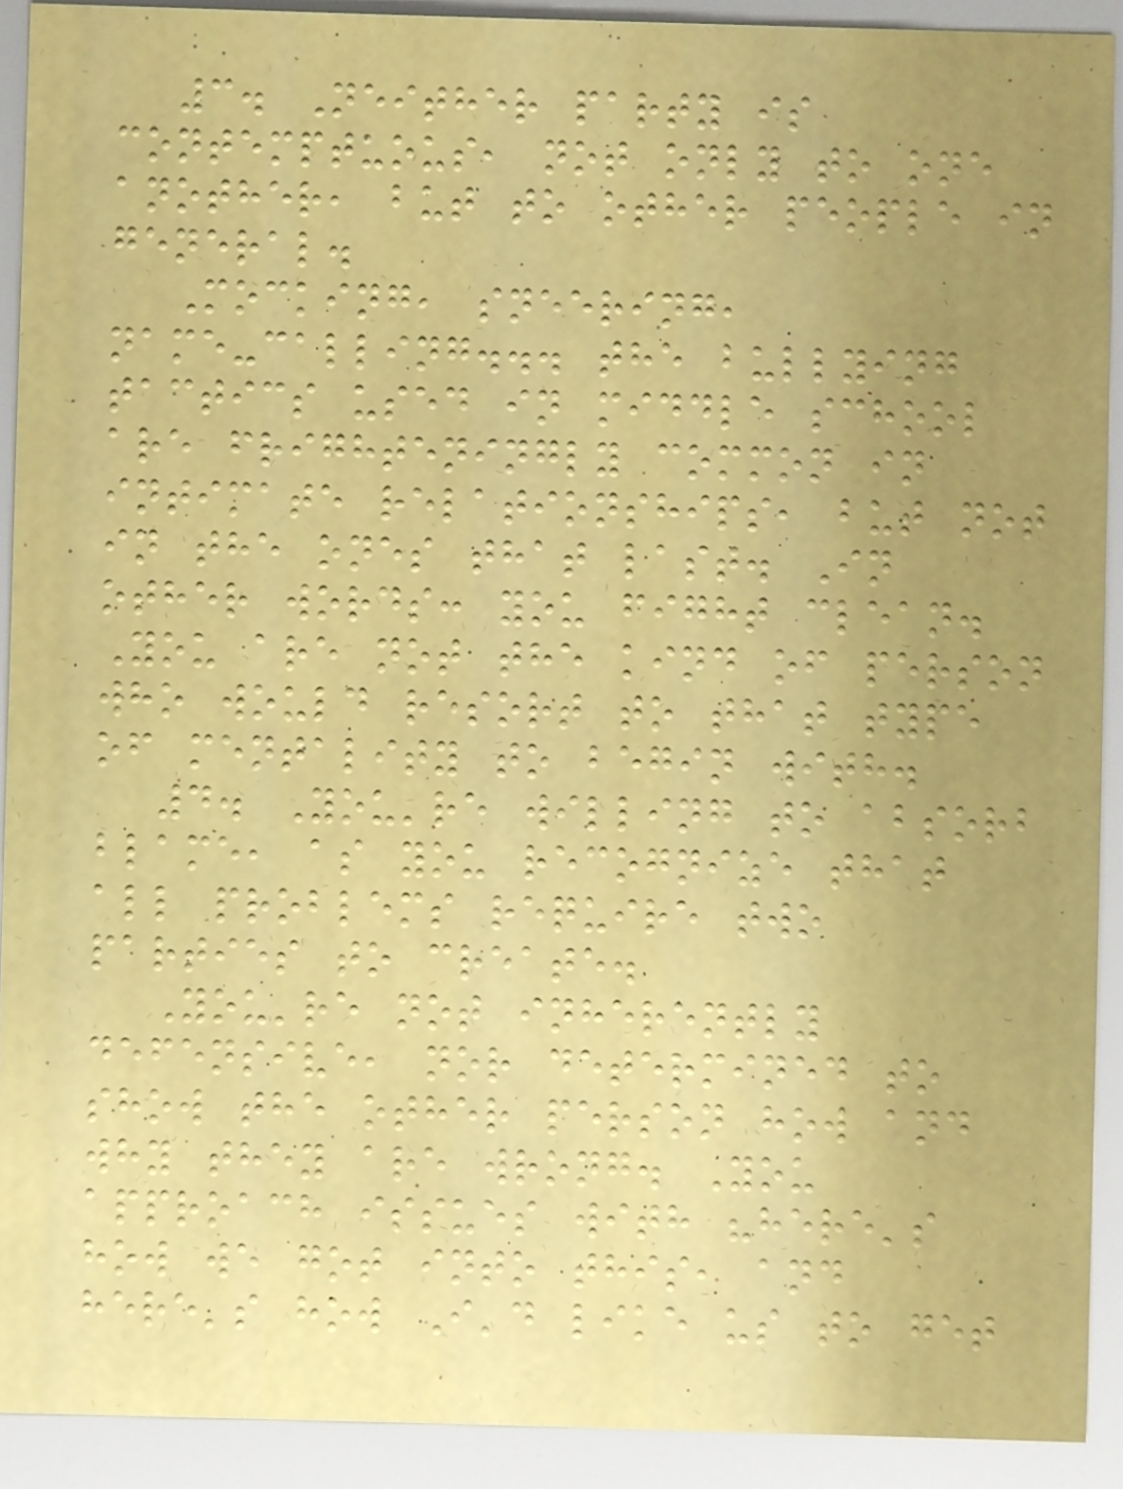3. Neither party is
contemptuous, not only to one
another, but to other people in
general.
Mocking, sneering,
name-calling... the bullying
tactics used in middle school
are frighteningly common in
intimate relationships, but not
in the ones that last. In
other words: you fight clean.
You are not the kind of person
who would resort to that type
of mentality to begin with.
4. You're willing to absorb
blame, as you recognize that
all problems require two
parties to create.
You're not inherently
defensive, nor determined to
show the other person how and
why they are wrong. You
approach issues with "here's
how we got into this, and
here's how I'd like us to get
